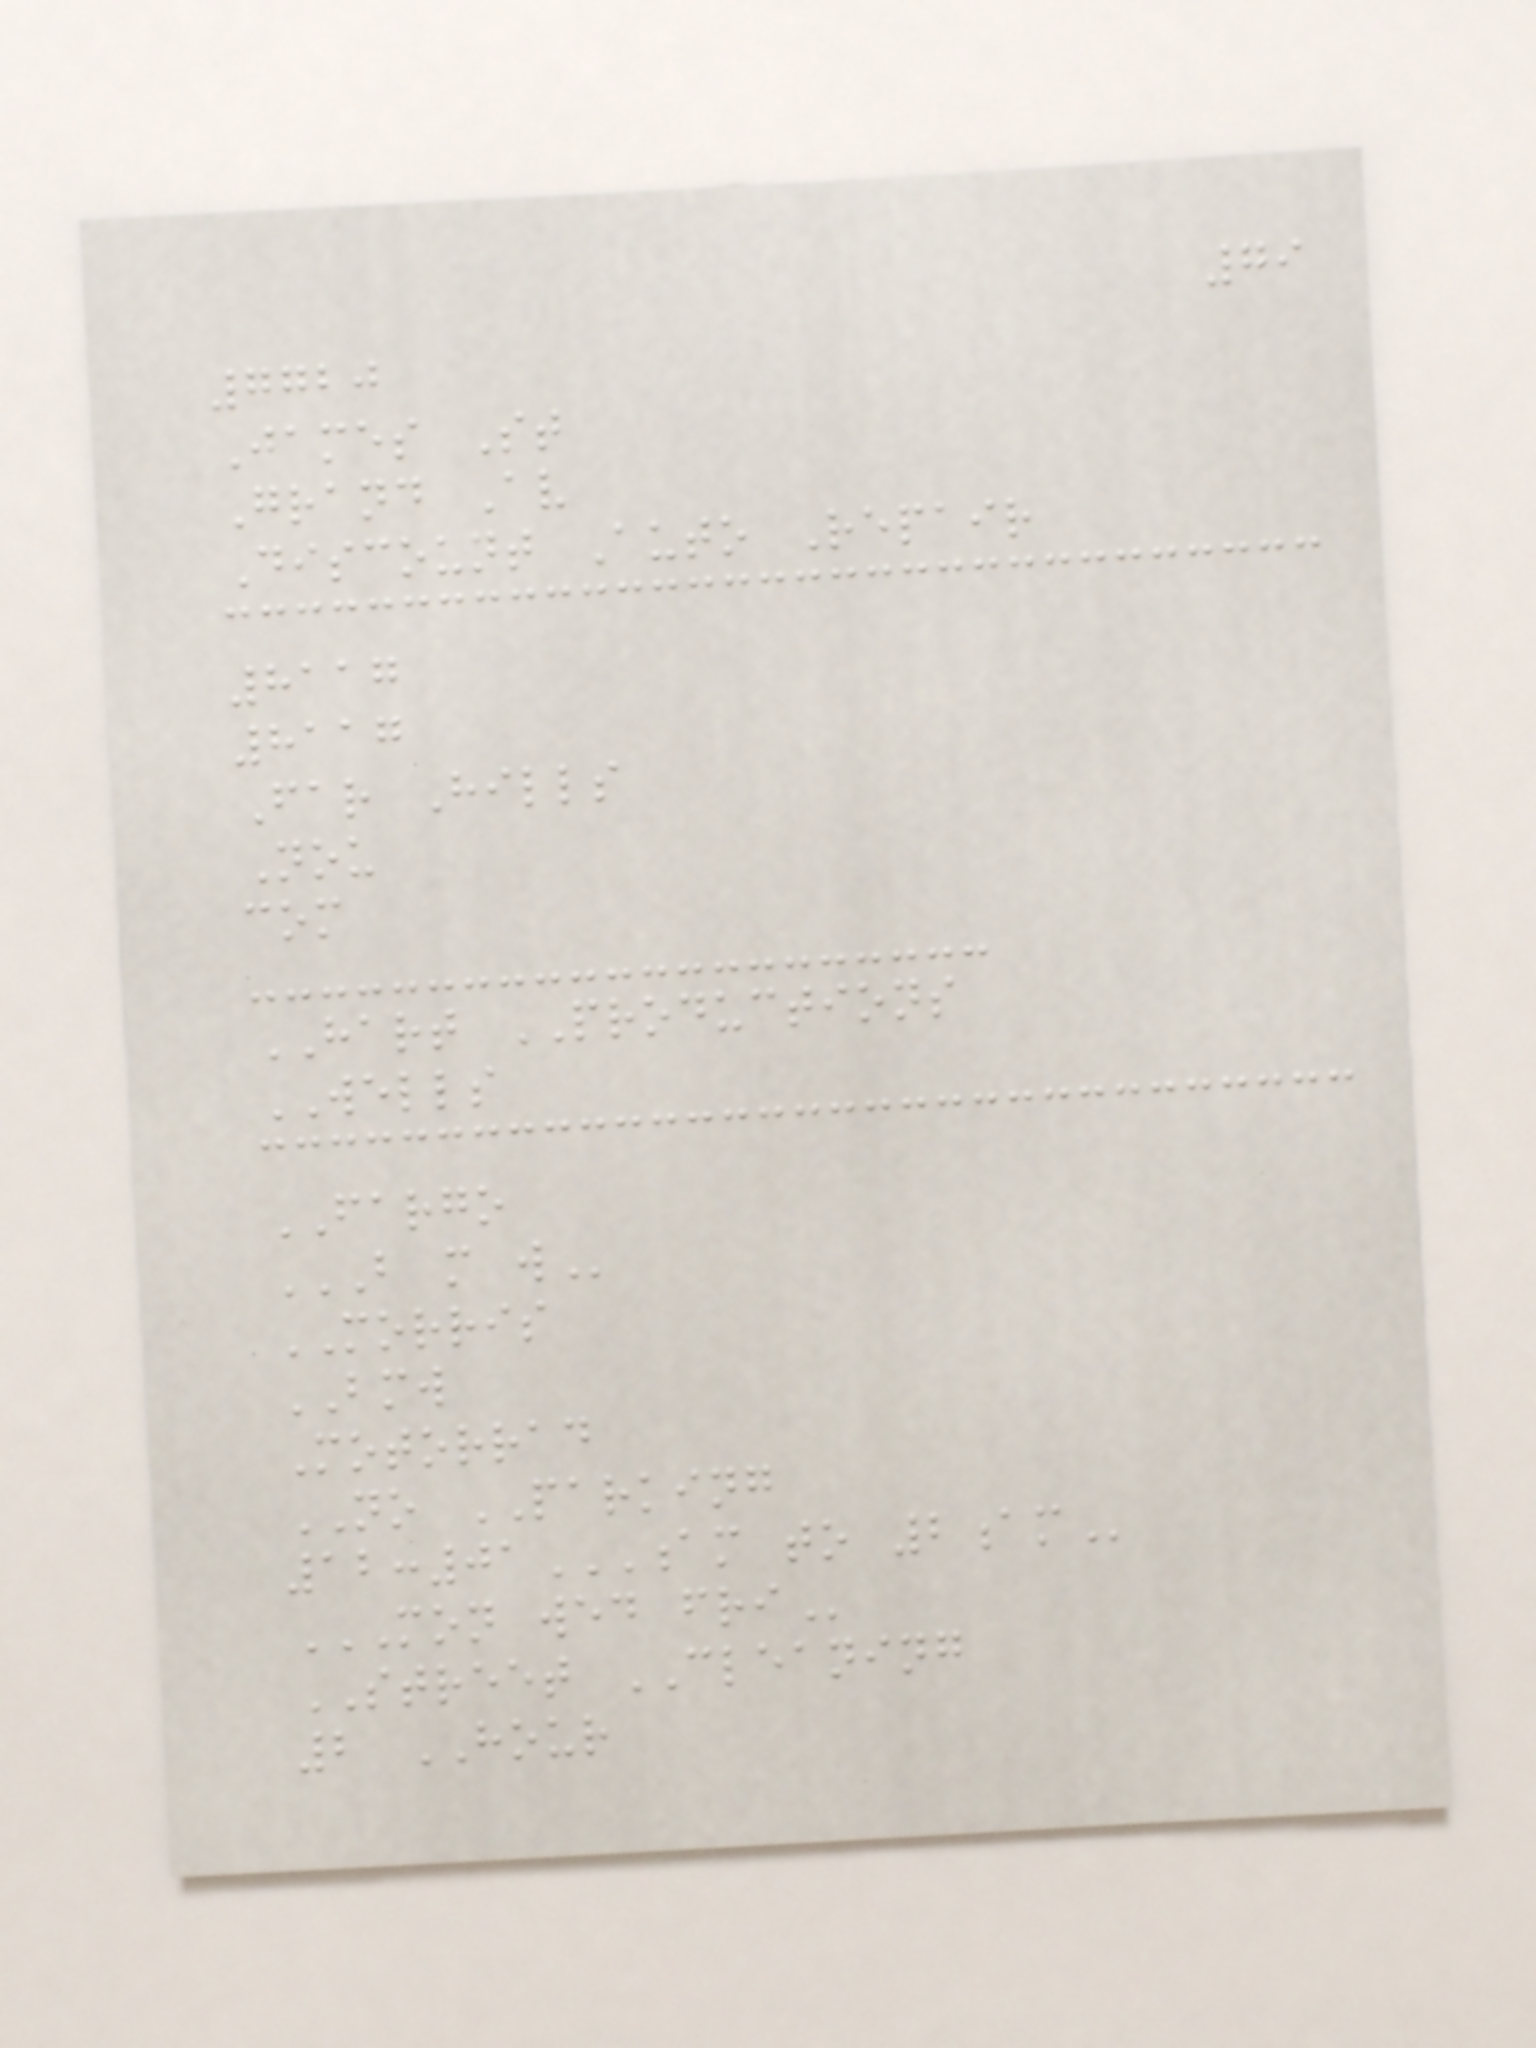79
7720
James St
Grand Av
Discount Auto Repair
8117
8117
Far Hills
Nou
com
HART PRODUCTIONS
WELLS
FARGO
B M W
MORRIS
BMW
Motorrad
NO PARKING
12:01AM TO 2AM
MON WED FRI
STREET CLEANING
2 HOUR
